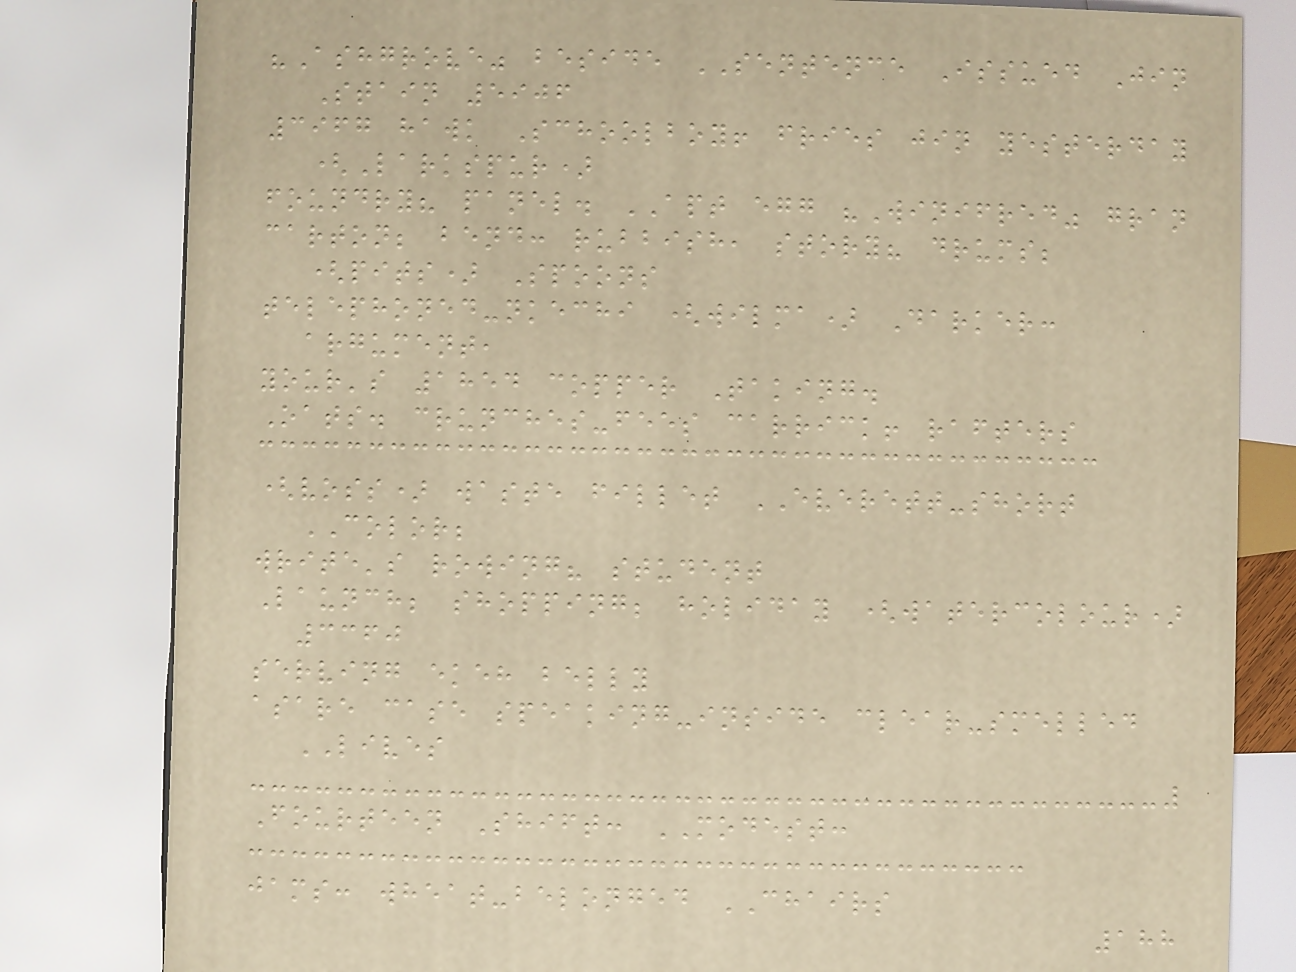"Ashgrove" beside SENTENCE Issued Jin
Stain 5906
3967 hawk Schoolboy! fries jin yesterday
(Larkspur)
foundry? panel. APT egg "Winifred" gran
carton; bend: rubbish, story? drums;
(pits) Spoons
telephoned-nkechi (wilma) Darker:
argument,
your's 1854 copper Taking.
Oats. crunches-fees carrick! rafters
(voss) waste fillet EVERETT-short
COLOR;
write's rowing? student
Launch; shopping; holiday (watercolour)
3360
serving ekeh belly
asare case speaking-inside clear-smelled
LIVES
Fourteen Shift: MODEST:
jams: wheat-belonged CHAIRS
188
